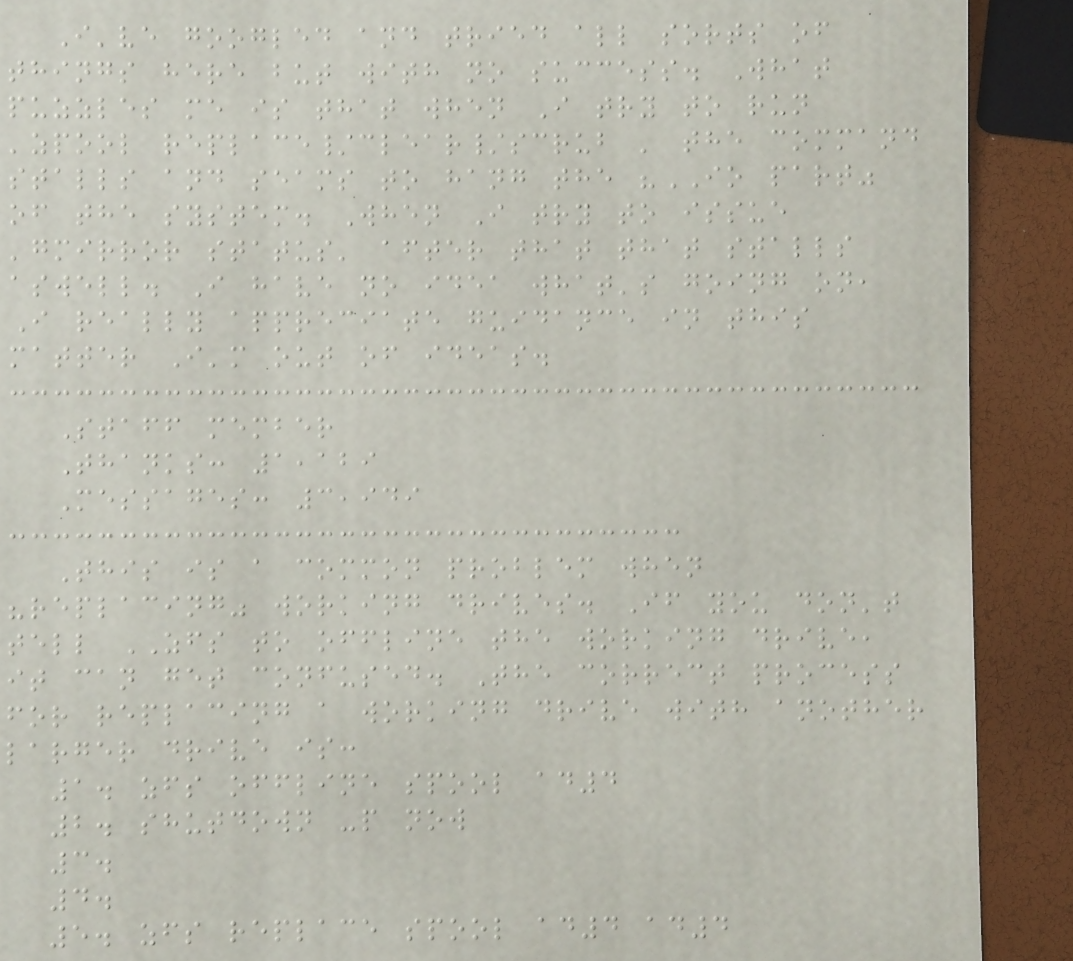I've googled and tried all sorts of
things here but with no success. What
puzzles me is that when I try to run
'zpool replace/clear/scrub ' the command
stalls and seams to hang the "IO part"
of the system. When I try to issue
'gmirror status' after that that stalls
aswell. I have no idea what's going on,
I really appreciate guidance in this
matter I'm out of ideas.
Staff member
Thanks: 1,129
Messages: 3,949
This is a common problem when
"replacing" working drives. If you don't
tell ZFS to offline the working drive,
it can get confused. The correct process
for replacing a working drive with another
larger drive is:
1. zfs offline spool ad4
2. shutdown -p now
3.
4.
5. zfs replace spool ad4 ad4
